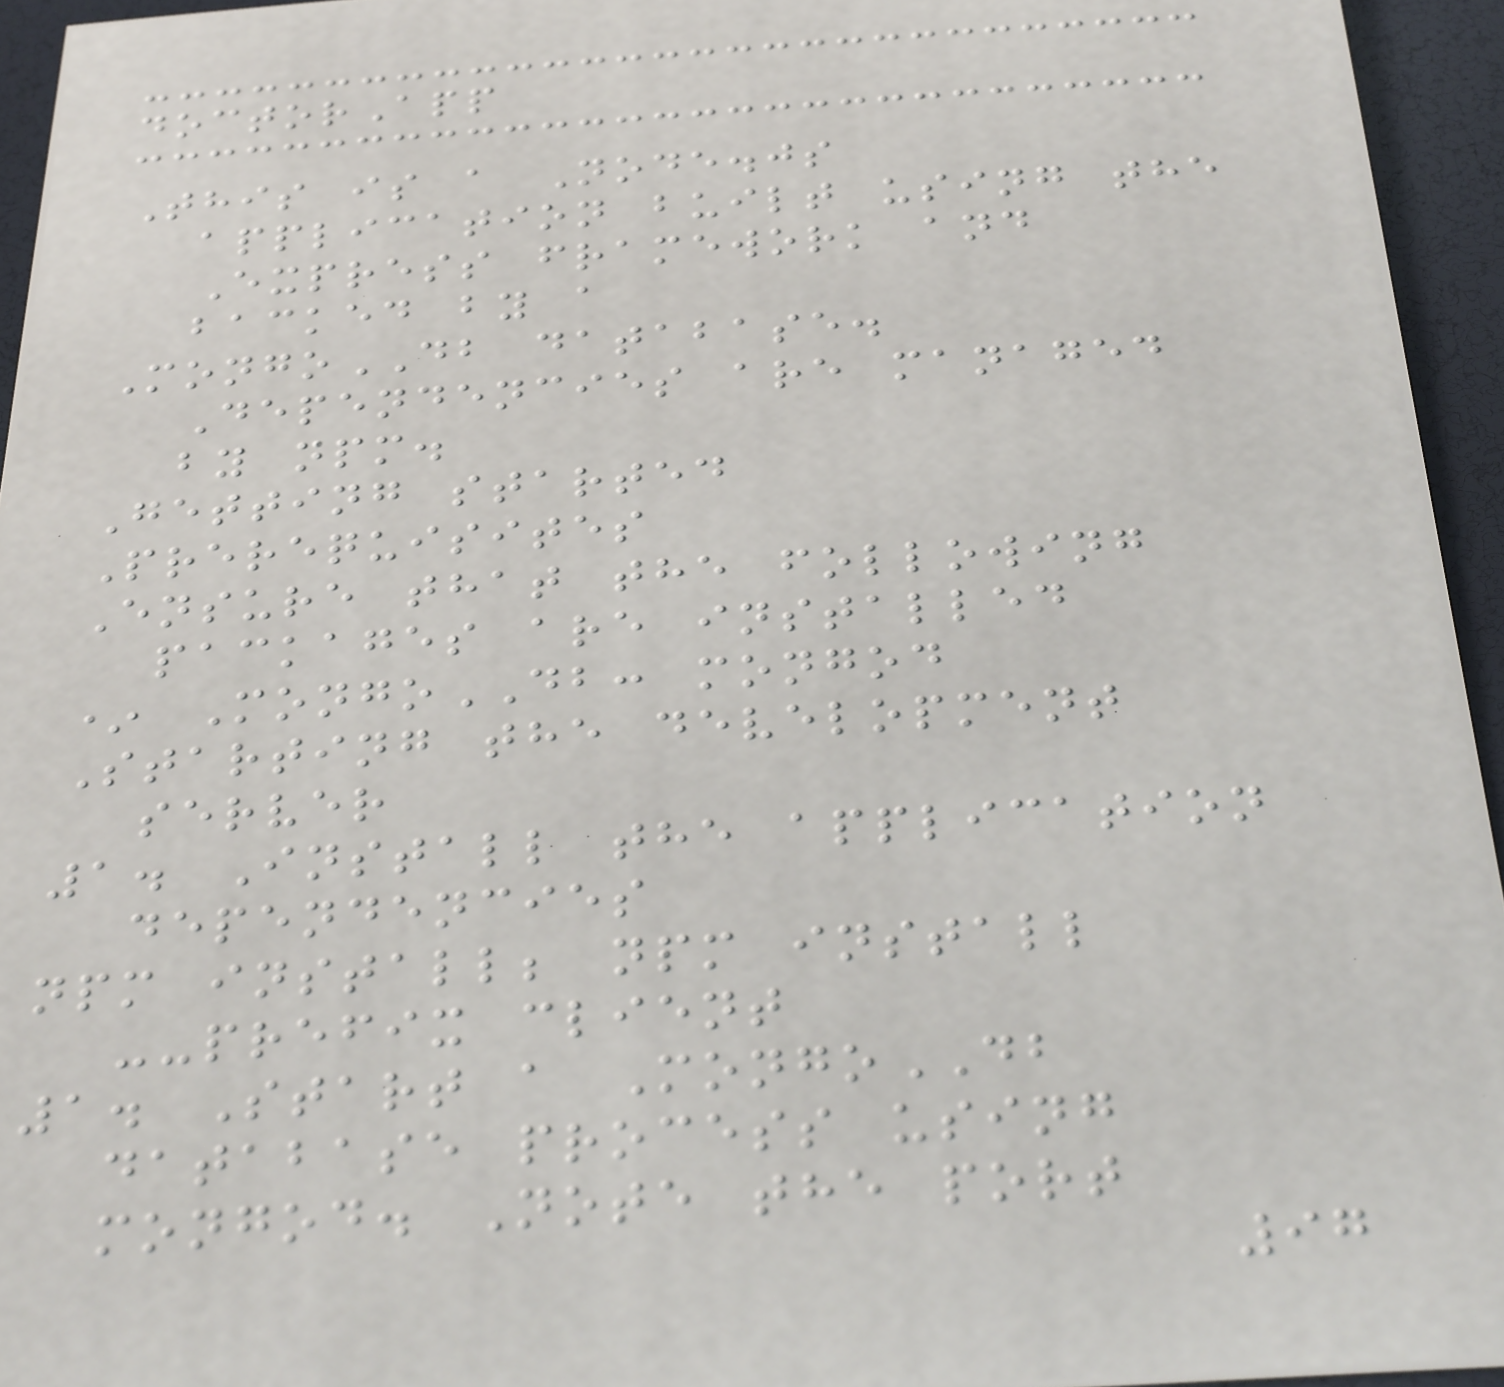doctorApp
This is a Node.js
application built using the
Express framework and
backed by a
MongoDB database.
Dependencies are managed
by npm.
Getting started
Prerequisites
Ensure that the following
packages are installed
* MongoDB: mongod
Starting the development
server
1. Install the application
dependencies
npm install; npm install
--prefix client
1. Start a MongoDB
database process using
mongod. Note the port
97
